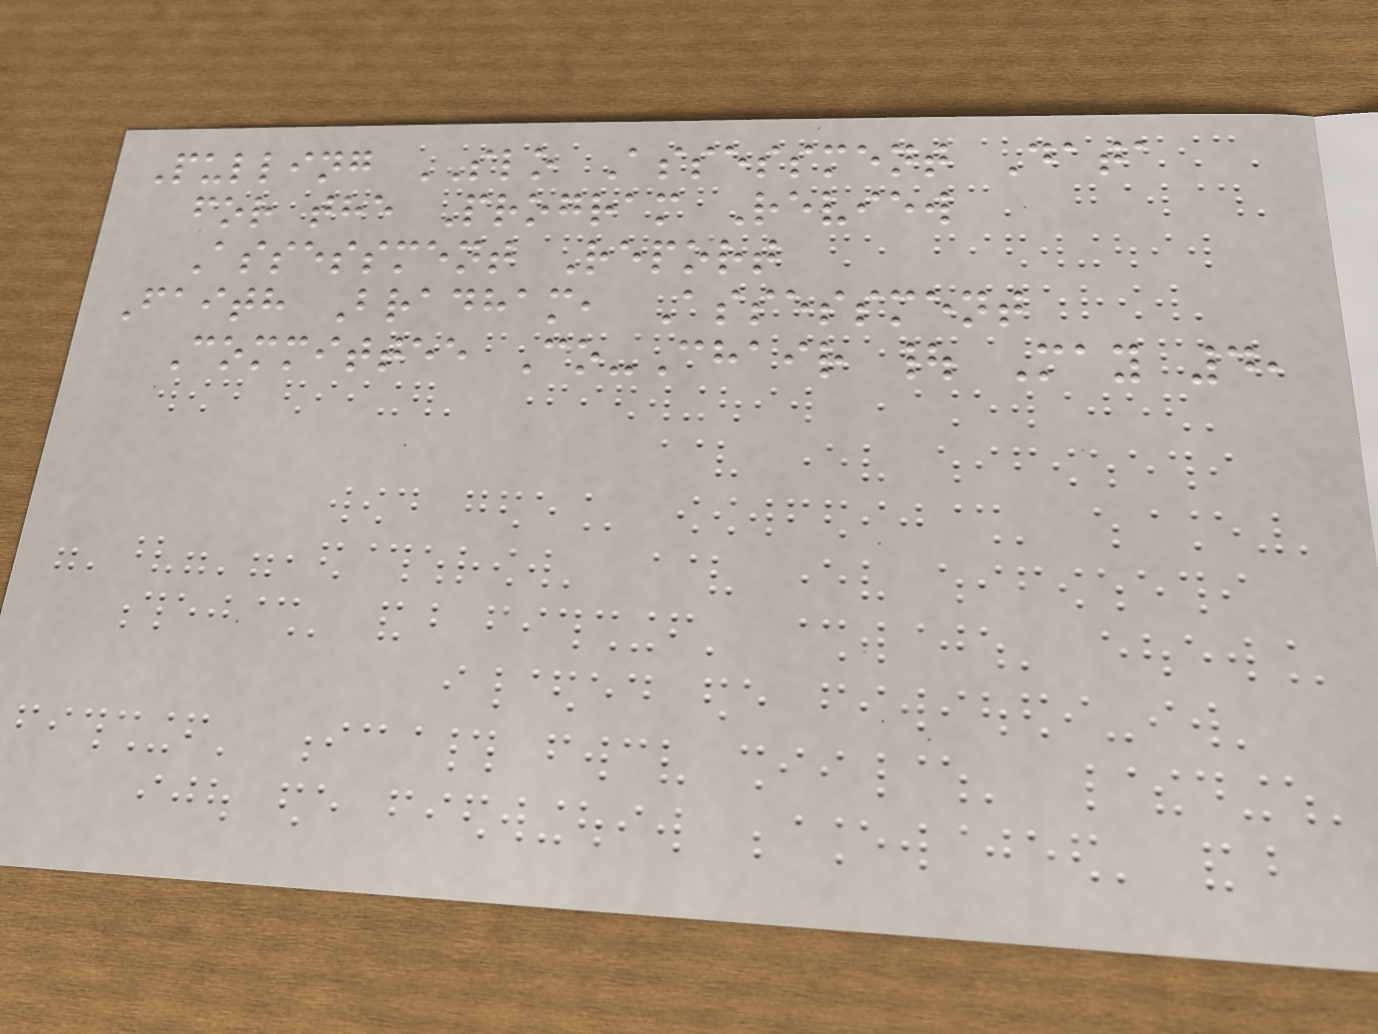Pulling SLO Assessment Data
for the Program Review
Assessment Report
Faith Bradham, Assessment
Committee Co-Chair | May 4,
